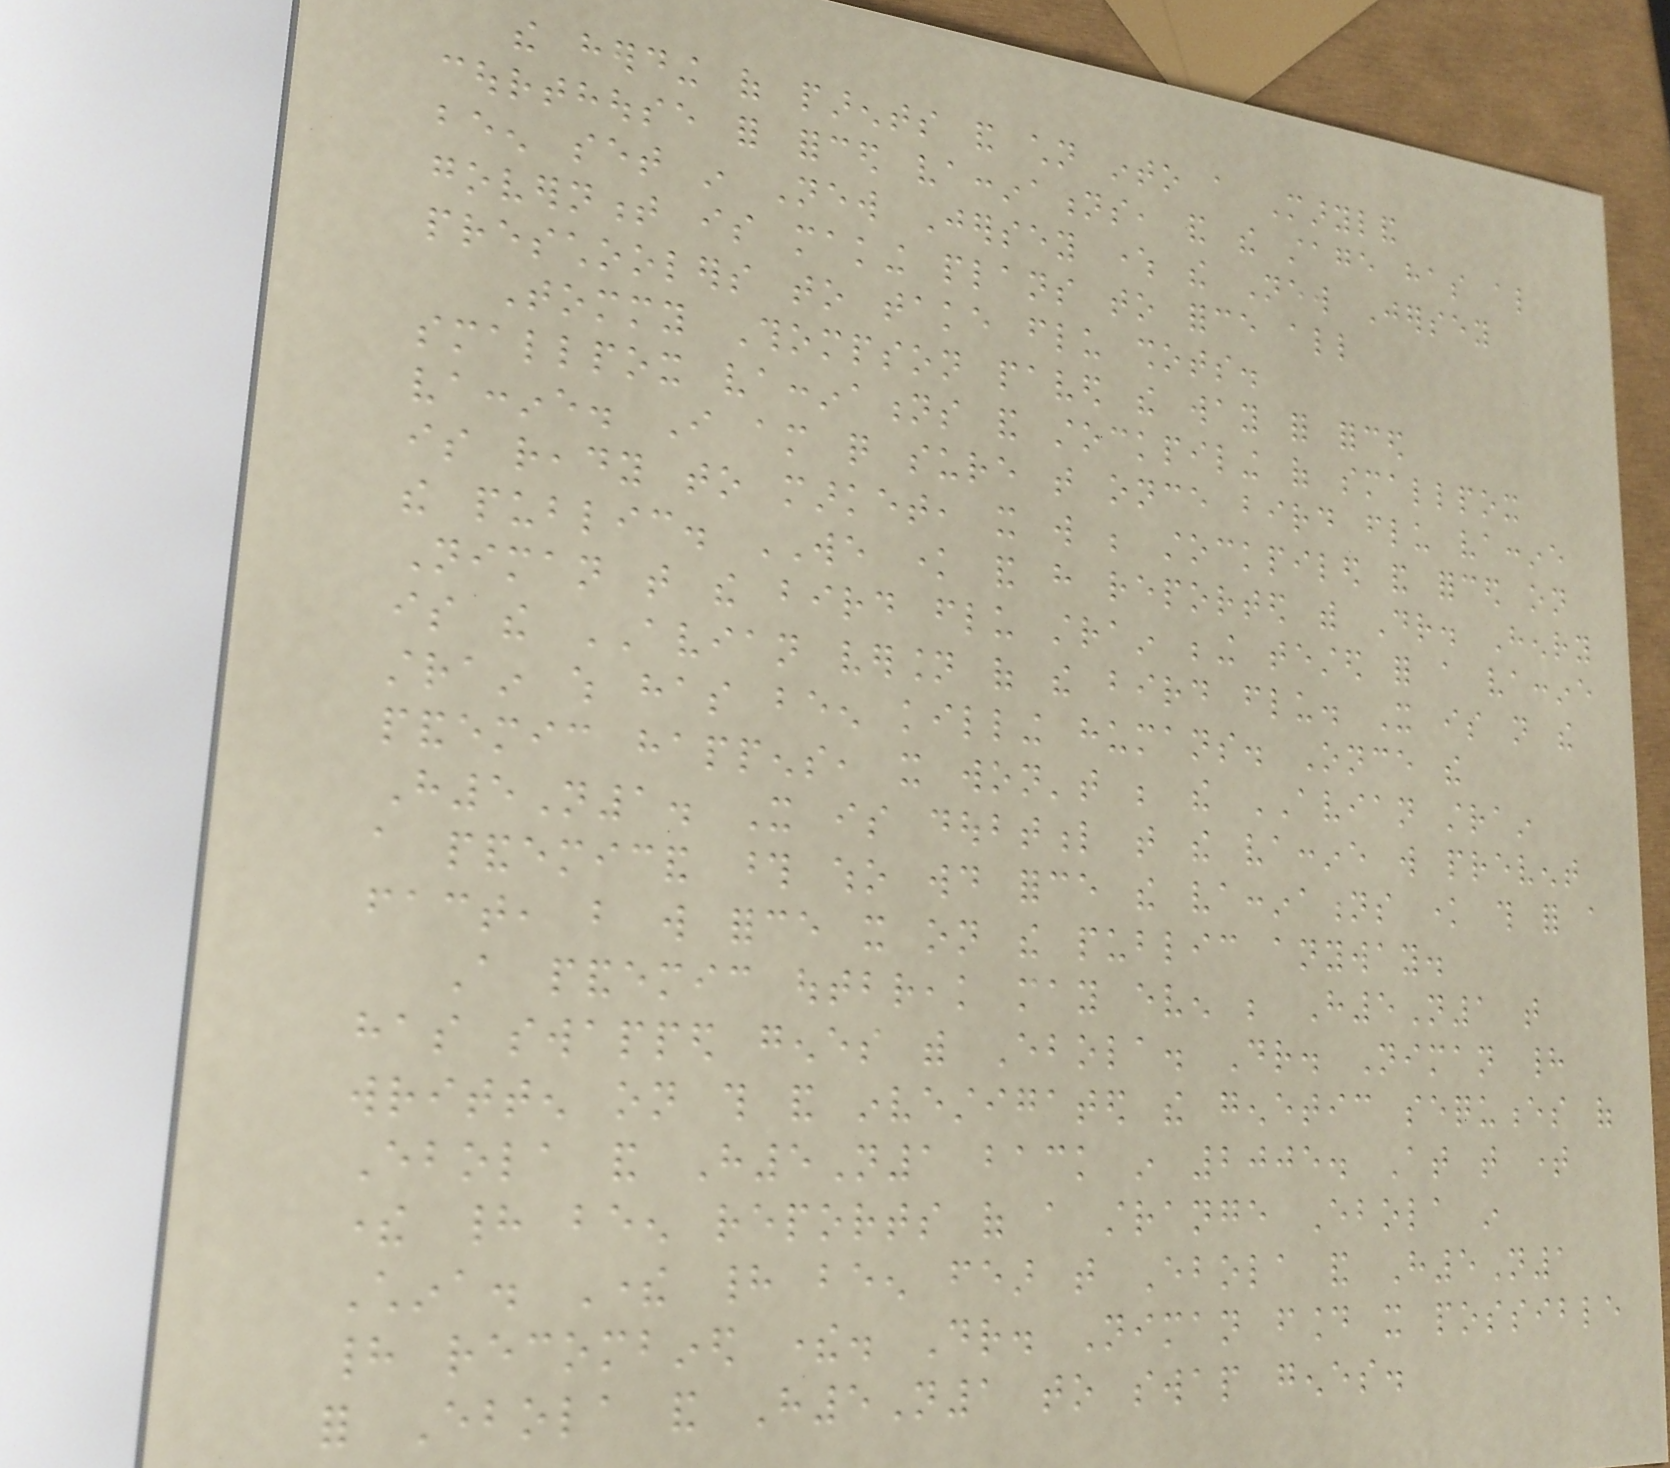the herding of parents and children into a Maryland
courthouse for forced vaccinations, and the stage has also
been set in New Jersey where the New Jersey
government is making plans to force all
preschoolers to take flu shots.
Tommy Thompson paved the way for forced
smallpox vaccinations and stockpiling of smallpox
vaccine. I am quite sure that once bird flu vaccine
is ready to market, it will be stockpiled and forced on
the public. WE know and have reported with Dr. Henry
Niman that the bird flu strain being tested for a vaccine
is the AVIAN version of the bird flu. It is not the
strain which has been killing humans. Once the
pandemic happens, it won't be the AVIAN strain
H5N1. It is doubtful that the vaccine will prevent
a pandemicand those who would force the vaccinations know this for a
fact, but will force it on the public anyway.
A pandemic outbreak may even be H5N1 that
has swapped genes with Ebola. Dr. Niman had
written on this and investigated the genetic sequences of
Ebola and H5N1 back in 2005. At that time
there had been reports of a strange Ebola in
China. There had been fear that Ebola and H5N1
had recombined there. Dr. Niman found it possible
for Ebola and H5N1 to swap genes.
